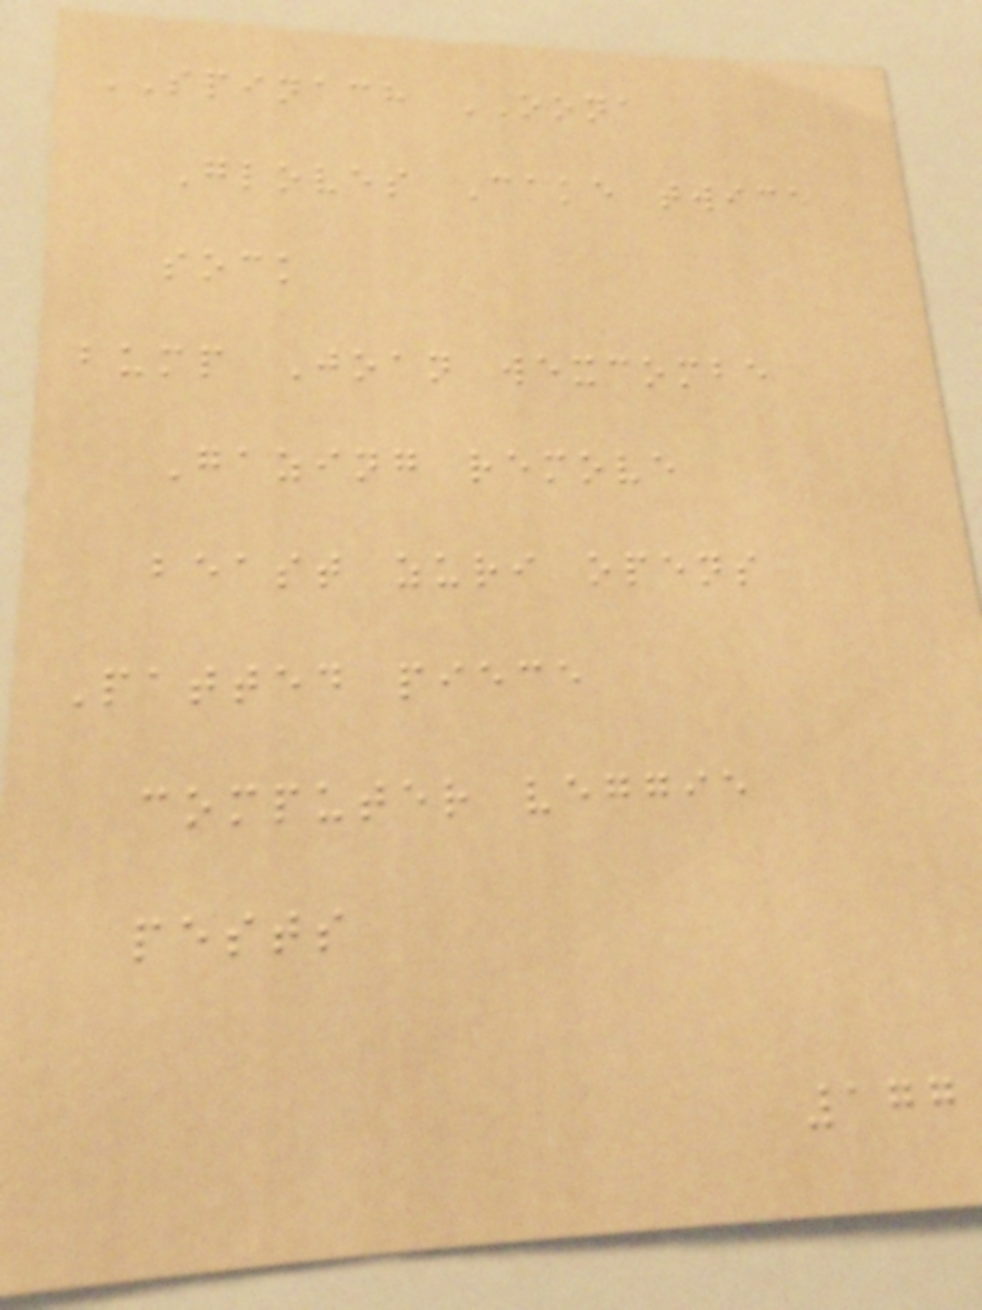SPINACH OONA
Gloves Cake twice
sock
bump Joan wexcombe
Gazing remove
beast zuri opens
Patted piece
computer veggie
pests
177
